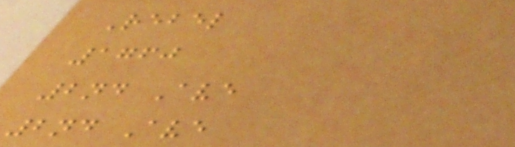Rebel
1760
2nd Ave
2nd Ave
